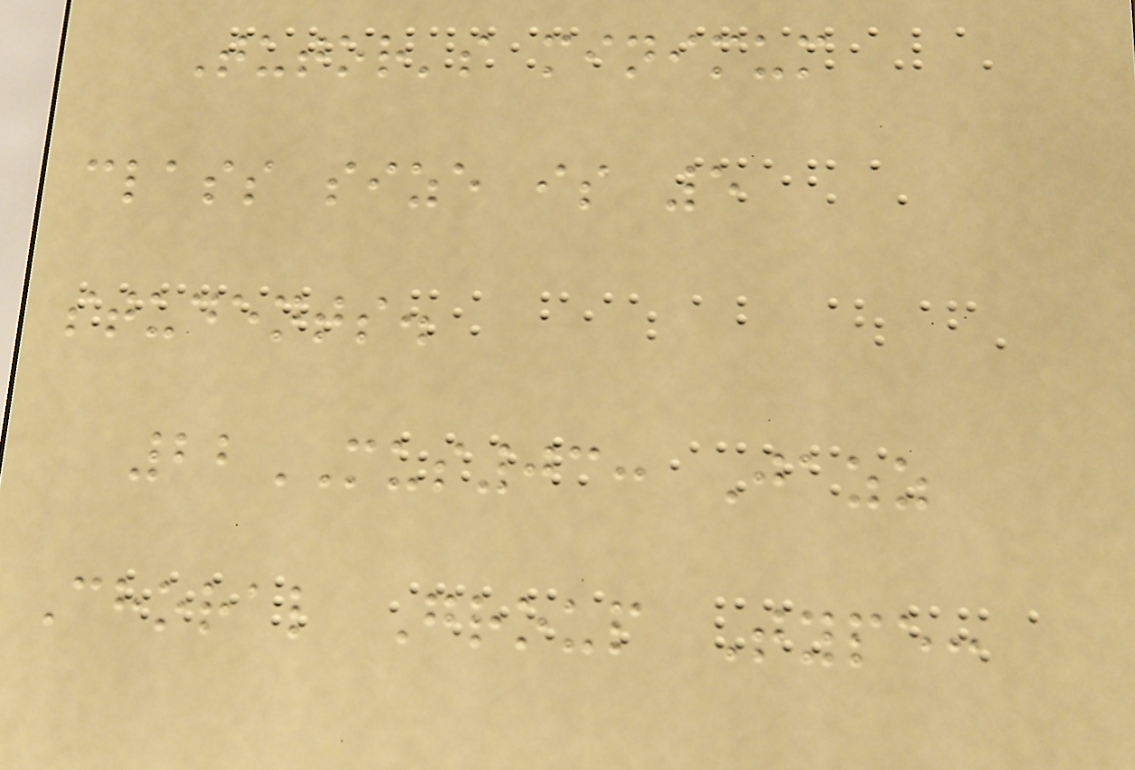Tutor's minimum
class size is 5
students.
22MUS03: Jazz
Choral Group Type:
